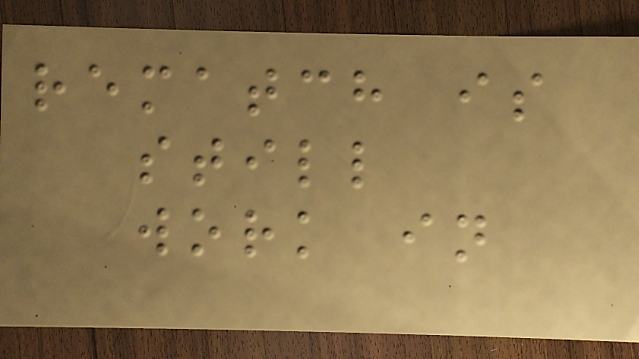rematch is
still
work in
